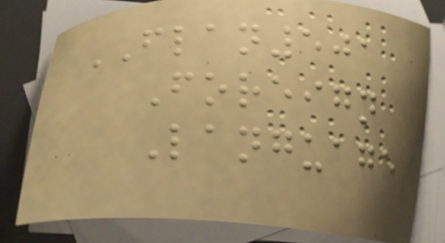FLAN501
Foreign
Language
